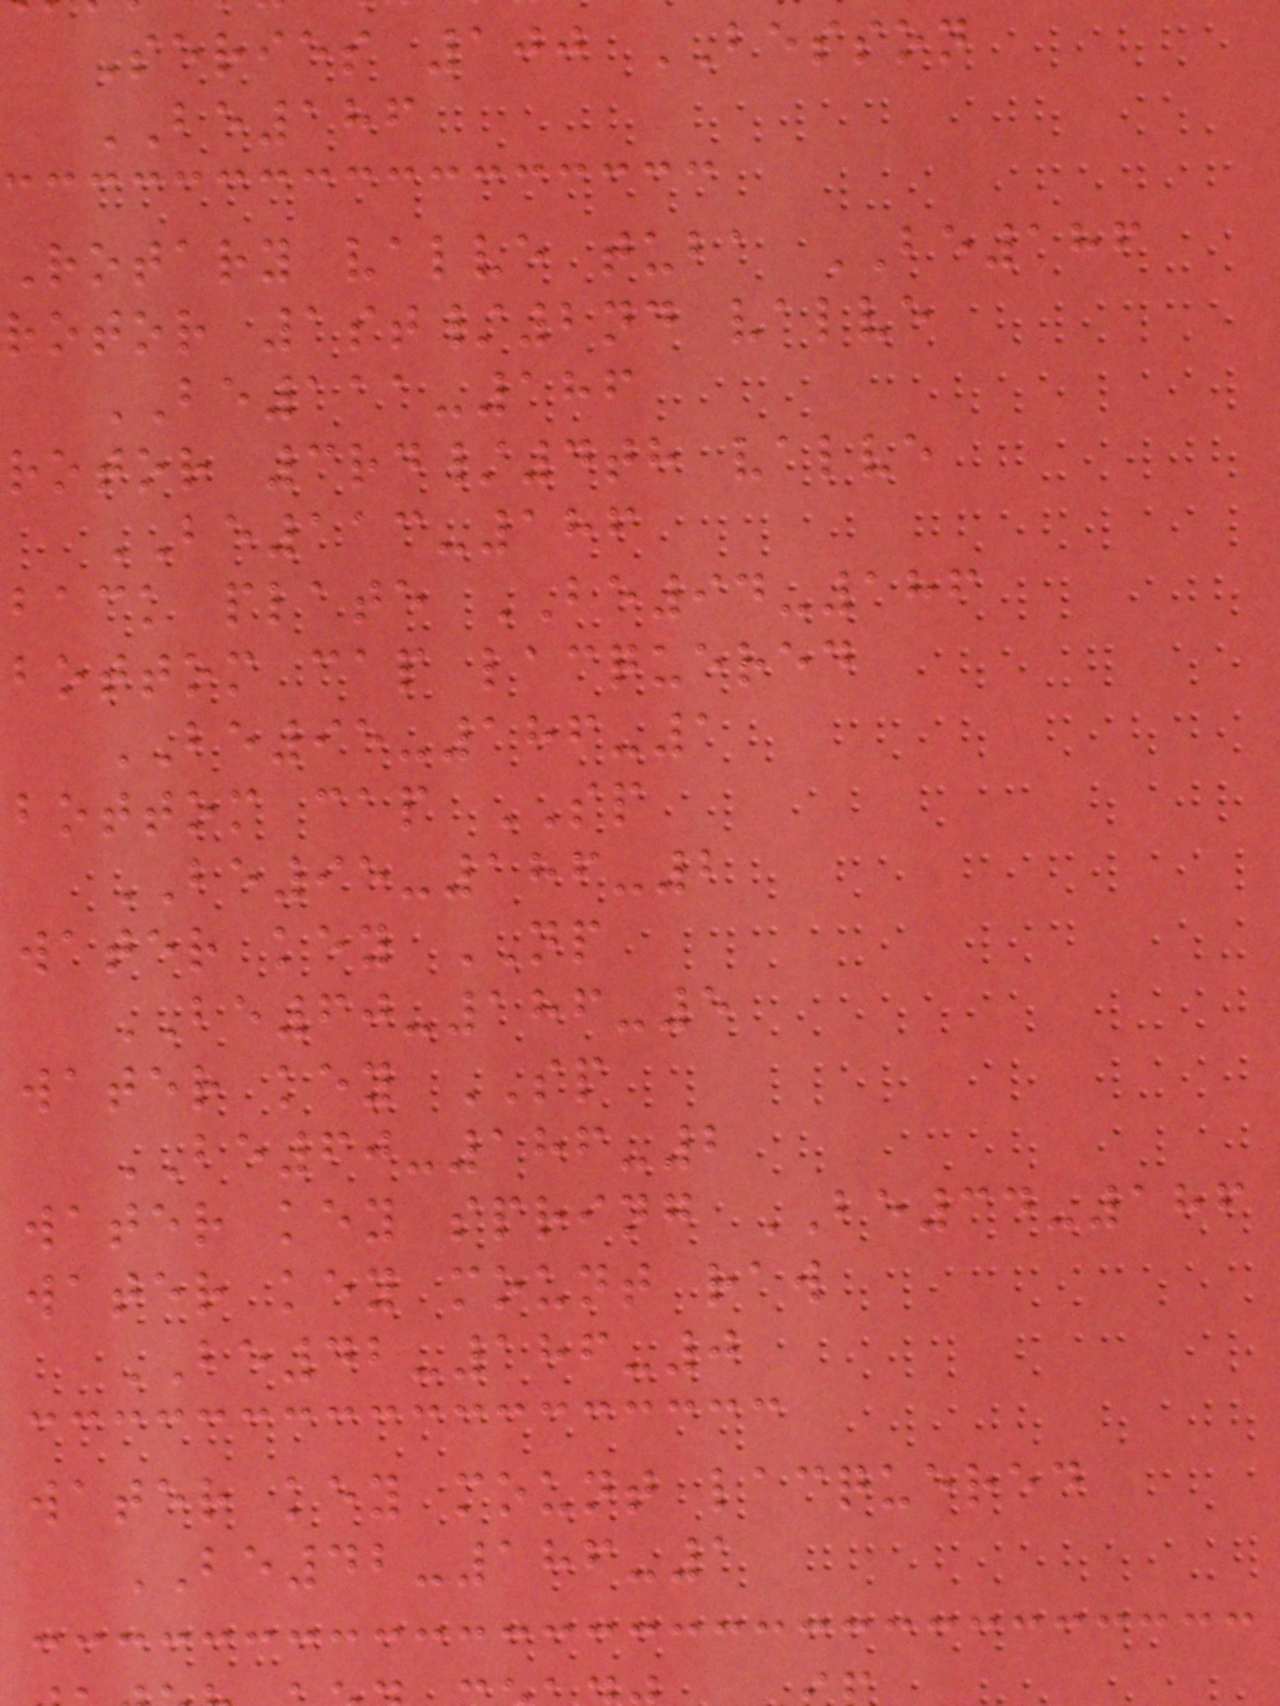Series 100 BESSON
BE186
Rotary valve tuba BE186
rotor 1st/2nd valve
BE111-186
rotor 3rd/4th valve
BE113-186
back plate BE94-186
bottom cap lacquered
BE95-186-1
bottom cap SP
BE95-186-2
water key NP
BE60-186-5
water key SP
BE60-186-2
water key spring BE34-186
water key mount raw
BE42-186-0
water key mount lacquered
BE42-186-1
